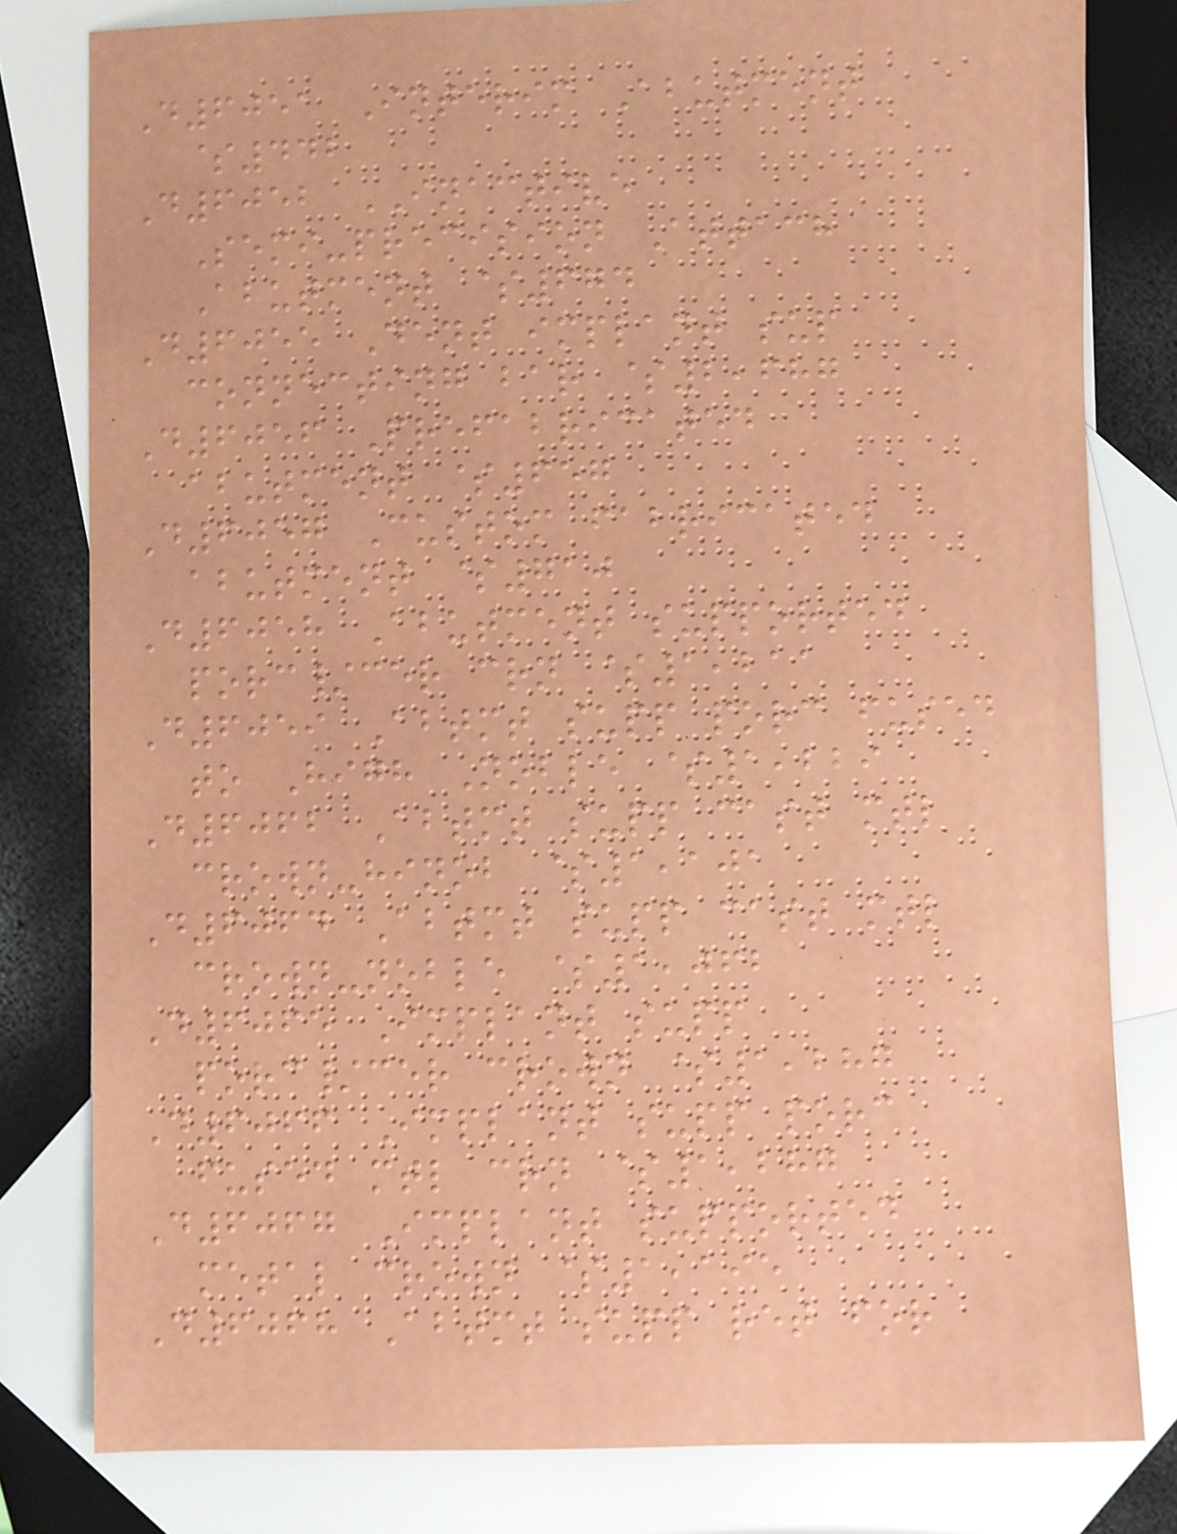D6051 Interim Abutment
$442
D6052 INACTIVE
Semi-precision Attach
Abutment $674
D6055 Dent implant sup
connecting bar $2,687
D6056 Prefabricated
abutment $657
D6057 Custom fabricated
abutment $710
D6058 Abutment supported
porc/cer crn $1,211
D6059 Abtmt supp porc fused
to High Noble $1,229
D6062 Abtmt supp cast mtl
crown-hinob $1,101
D6064 Abtmt supp cast mtl
crown-noble $1,062
D6065 Implant supp
porc/cer crown $1,287
D6066 Implant supp porc
fused mtl crn $1,287
D6067 Implant supported
metal crown $1,195
D6068 Abtmt supp ret for
